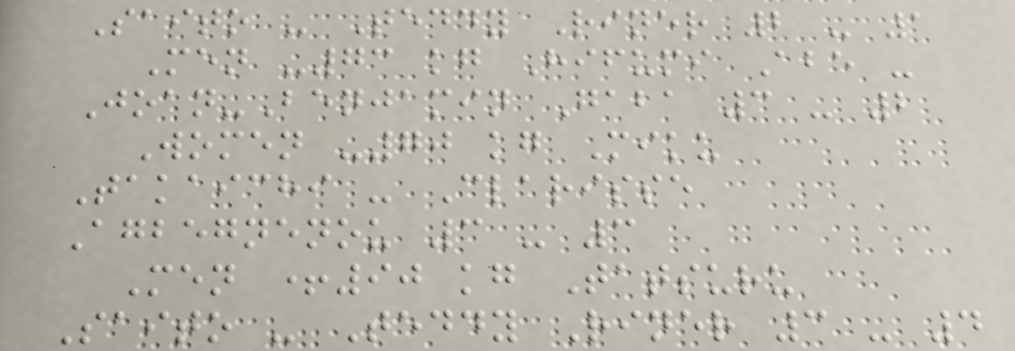Saito - Teddy Riner 2 - 1
Men -73 kg Hifumi Abe -
Joan-Benjamin Gaba 3 - 2
Women -70 kg Miku
Takaichi - Clarisse
Agbegnenou 3 - 3
Men +90 kg Tatsuru
Saito - Teddy Riner 3 - 4
